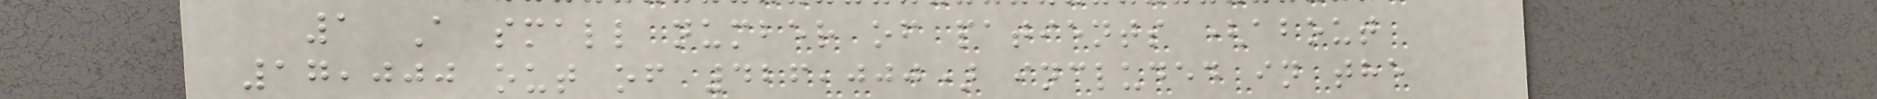1 A small number of patients (about
17,000 out of 426,000) included in the
